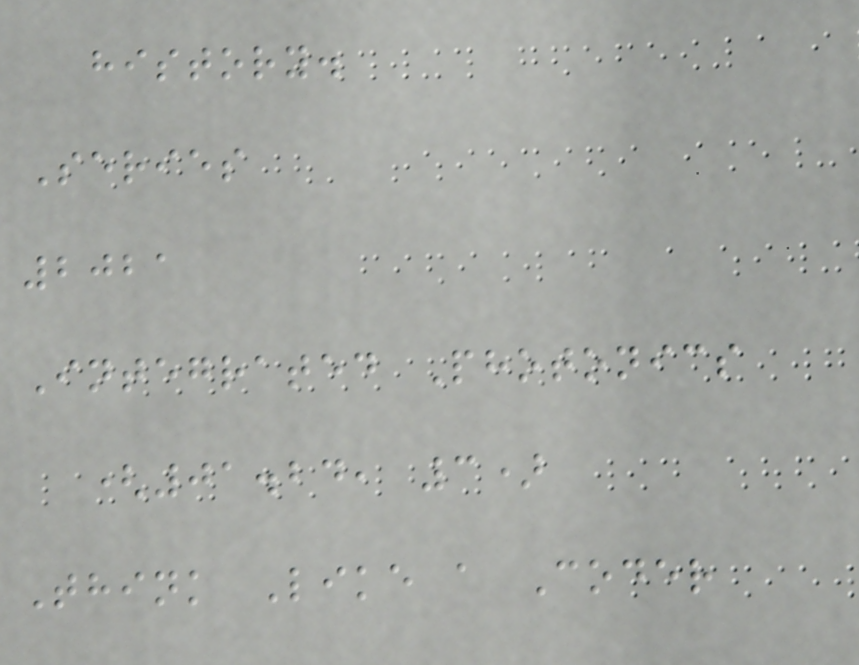history.
Series
2021
Integrated Photonics
(01.24, 3)
Think Like a Coder
